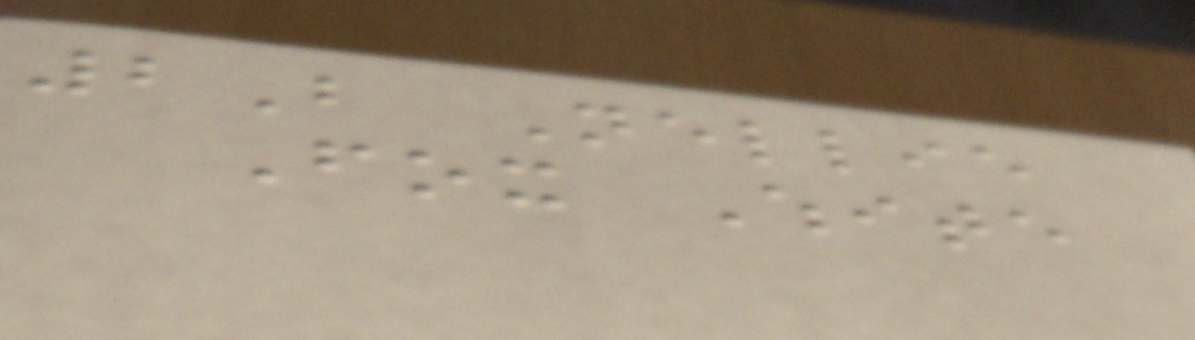2B Nellie
Fox White
